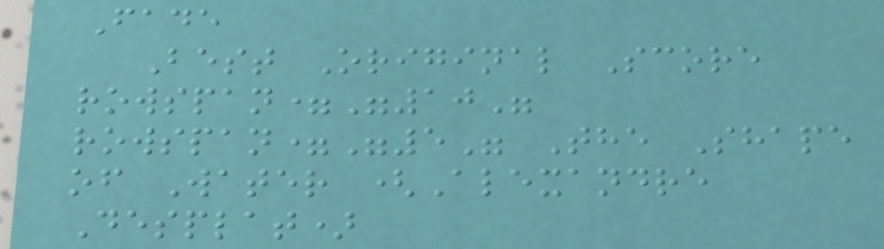Fade
Best Original Score
rowspan="10"
rowspan="5" The Shape
of Water (Alexandre
Desplat)
